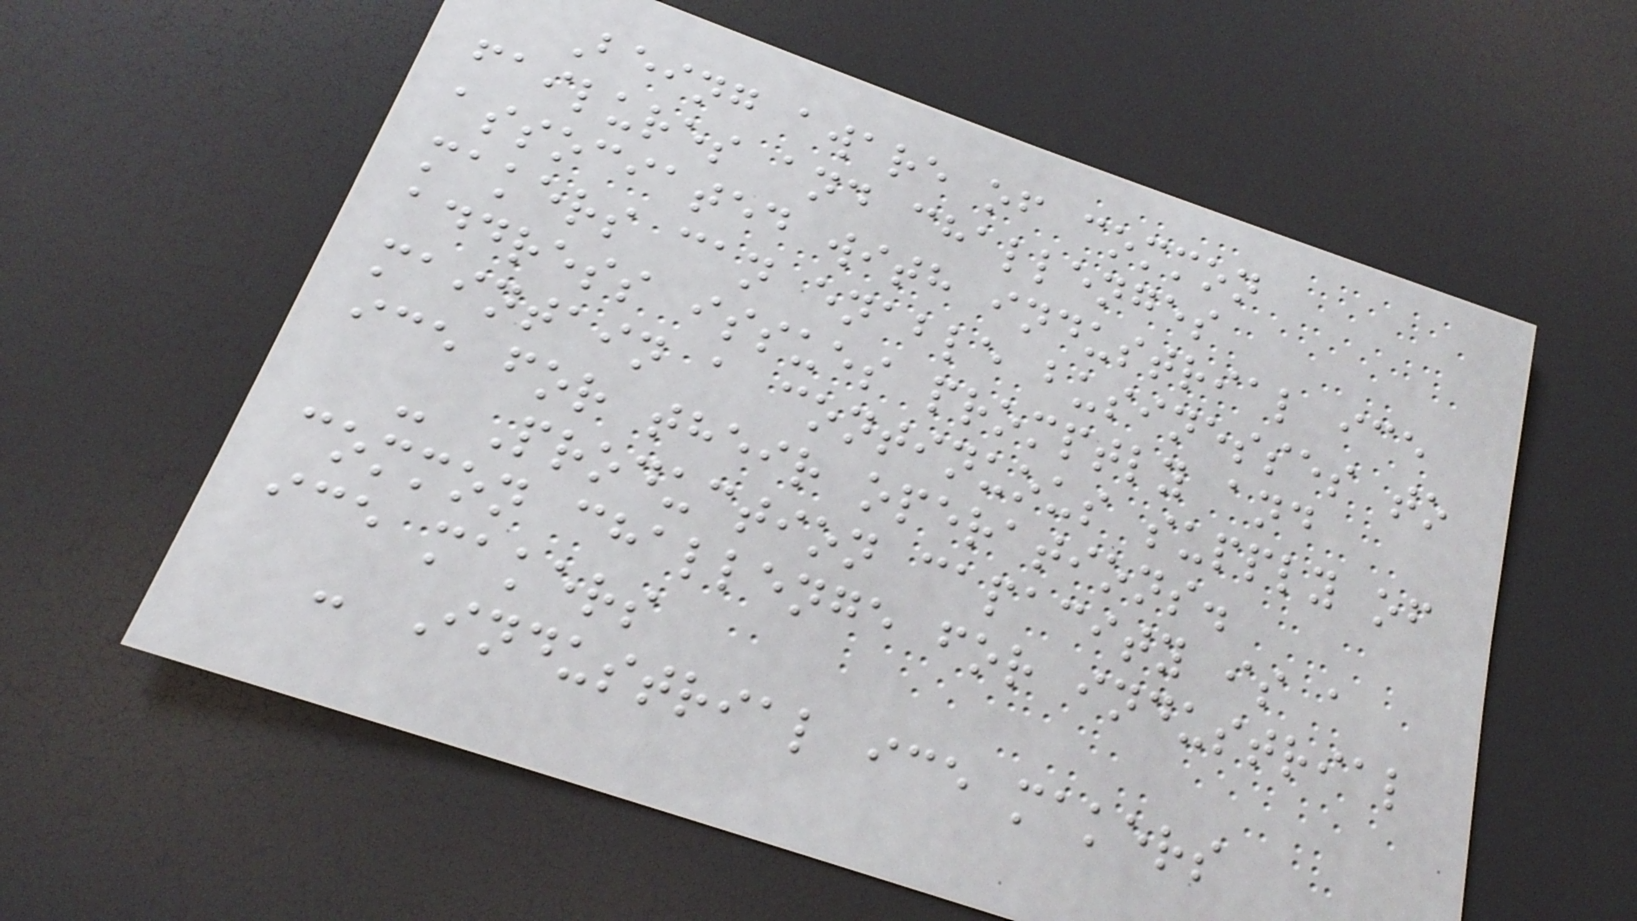Being aware of common
failures and challenges
associated with industrial ice
makers can enable businesses to
address issues promptly and
maintain a continuous supply of
ice for their operations.
- Production capacity is a
common challenge for industrial
ice makers
- Industrial ice makers
